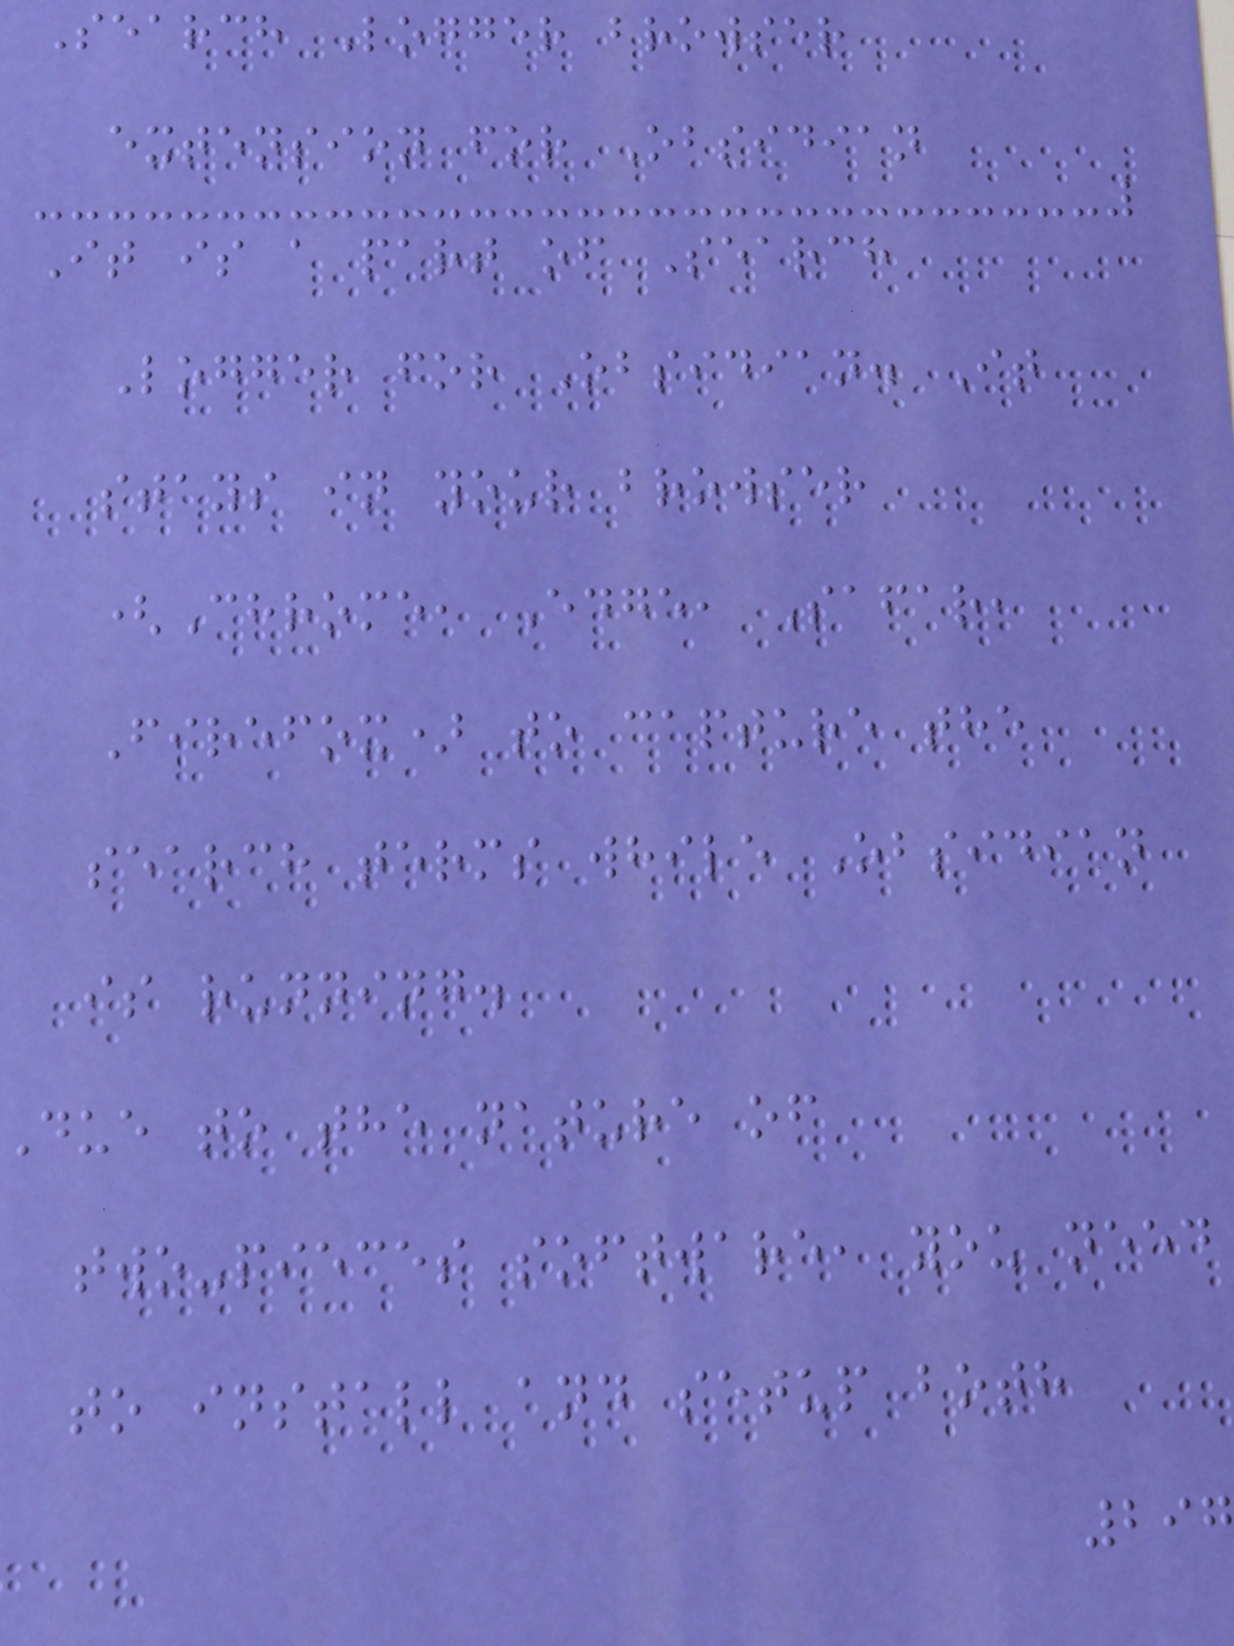Search Logger browser
extension for Obsidian
It is a part of Search
Logger for Obsidian. It
stays in your browser
(Chrome, Edge, Safar,
Firefox) to capture the
search terms while Obsidian
is running.
due to the nature of
two-pieces software, you need
to install and setup both
297
